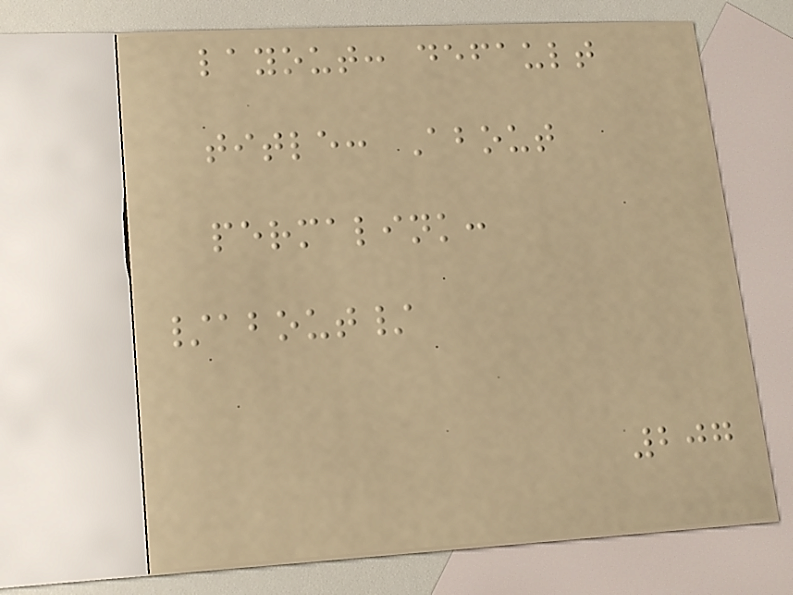layout: default
title: About
permalink:
/about/
207
